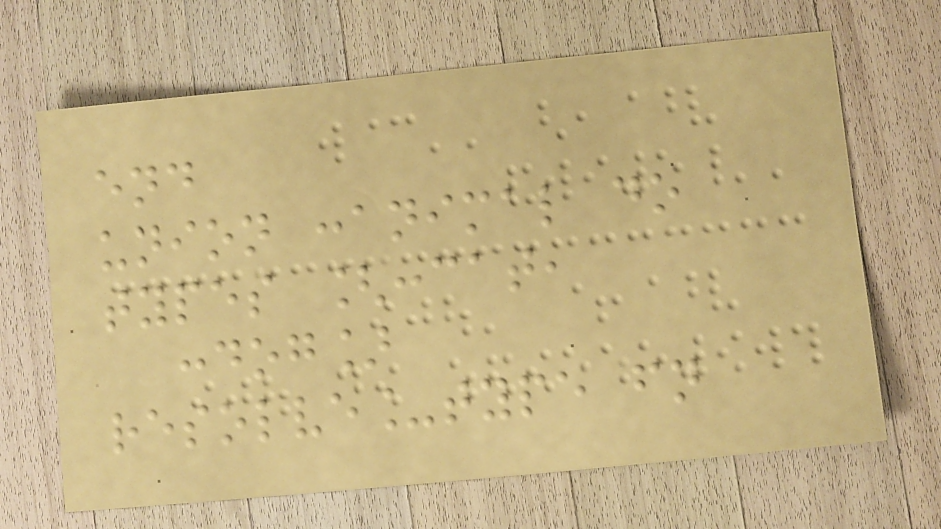end
union :animal do
types [:cat,
:dog]
resolve_type fn
